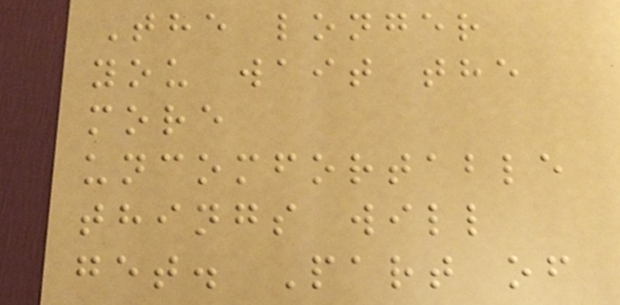The longer
you wait the
more
uncomfortable
things will
get. Part of
